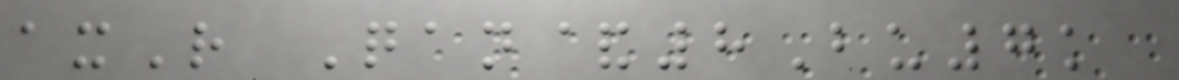axR Qan&8Bu7k
